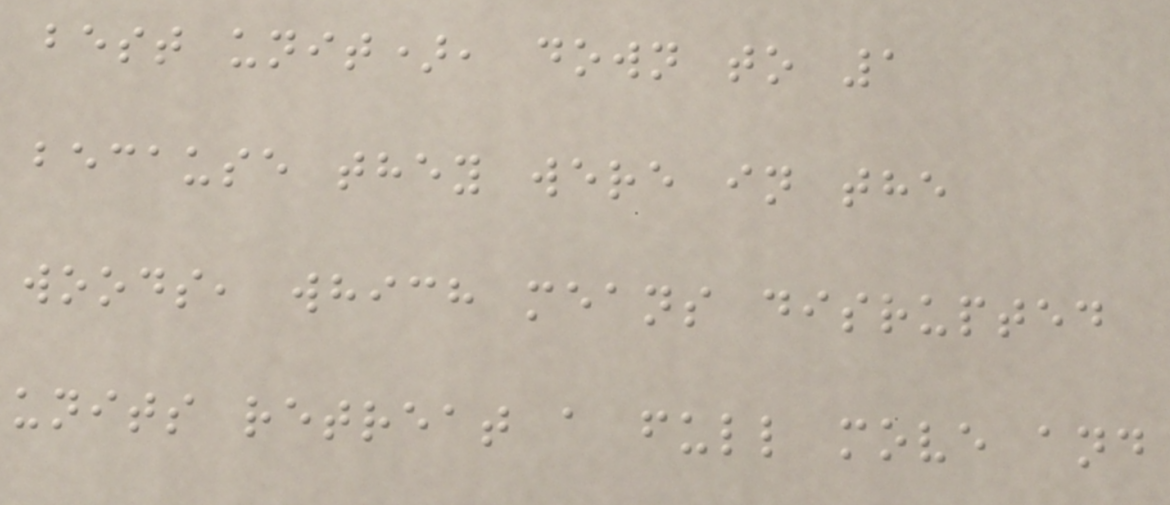best unit), down to 1
because they were in the
woods, which means disrupted
units retreat a full move and
